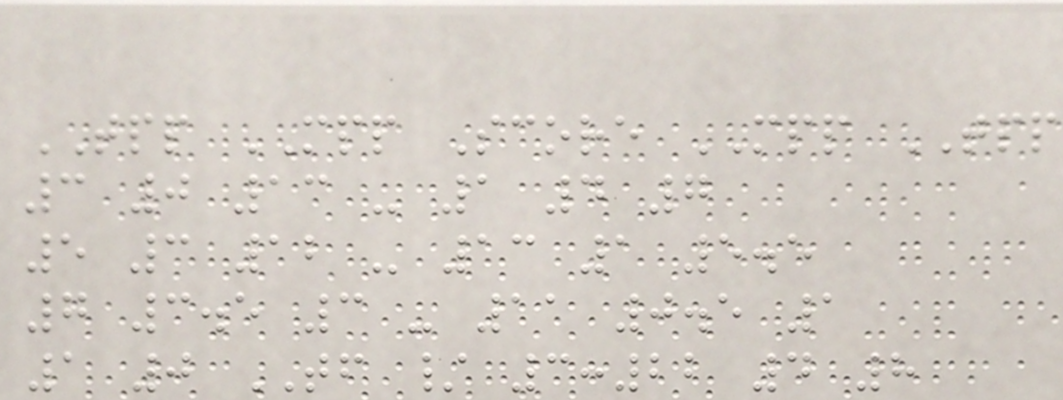TPP MPP Score MPP TPP
3 0 13 - 1 4 7
5 3 12 - 13 1 5.5
7 3.5 3 - 11 0.5 1
1 0 TF / 3:22 4 8
